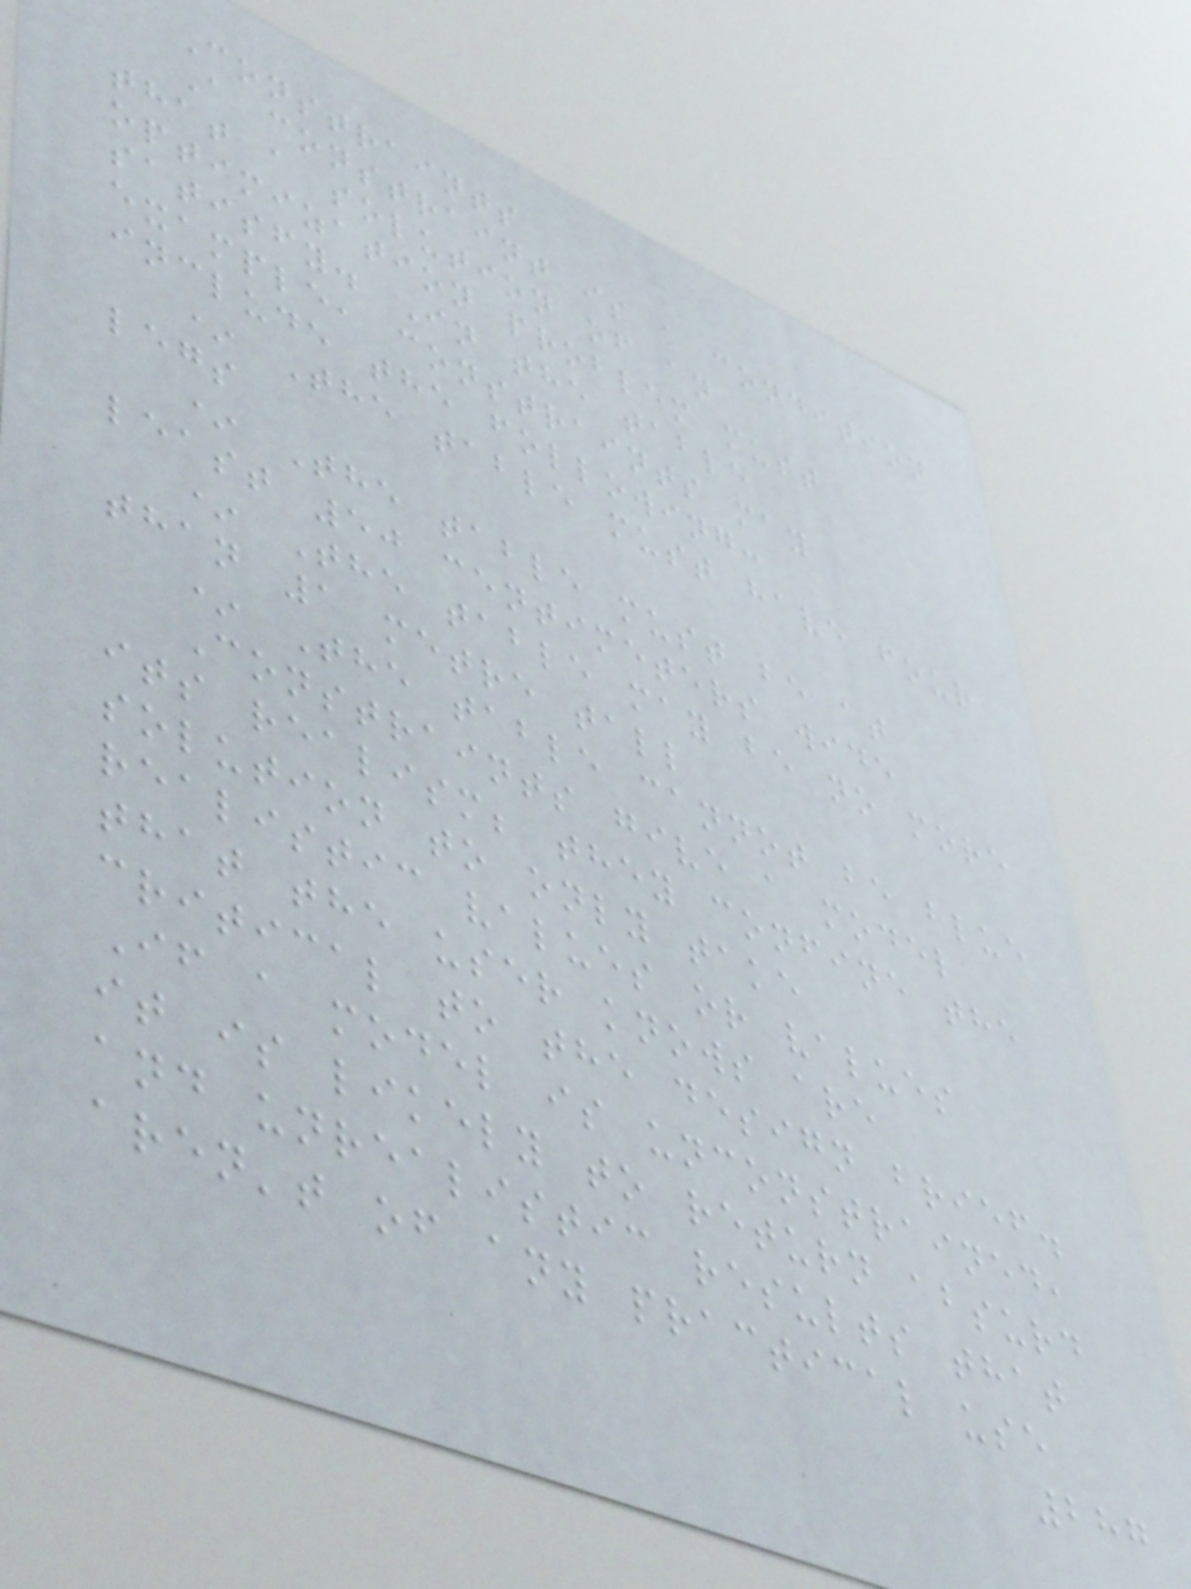Constraints
A constraint is a condition
that a solution of an
optimization problem must
satisfy. In the table
example, constraints may
include the following:
* The table must have four
legs
* The table must be at
least 50 centimeters wide
* The table may be no more
than 1 metre tall
* The table cannot be blue
Constraints give a model
its realism; they confine the
solution to only take
realistic values or values
that the user knows are
critical to the design brief.
If a model is unconstrained,
it is likely to return absurd
and unrealistic results that
aren't of any practical use
287
